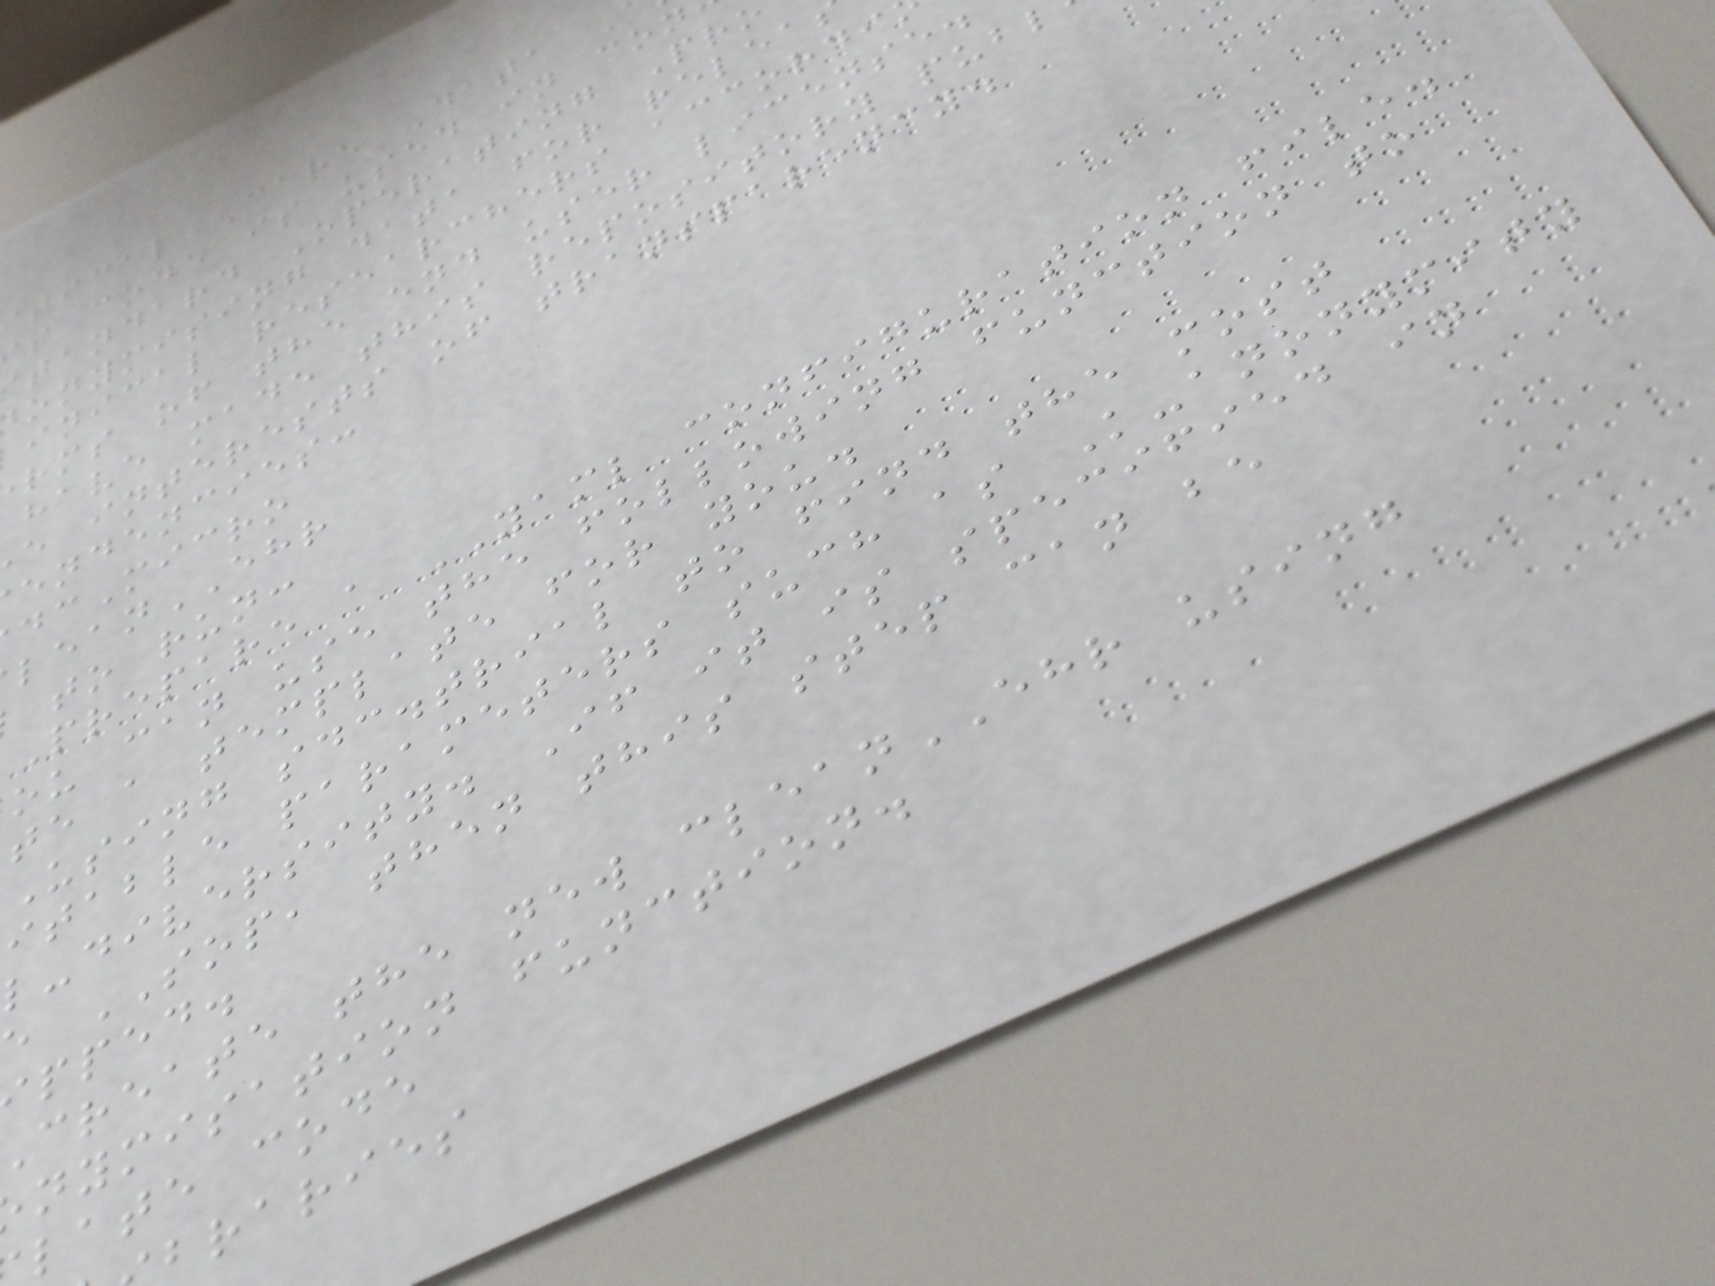tical Care Data
s code is used in con
tandard Operating Pro
onymising data for relea
inical researchers accordi
rms of the end user license.
have made this repository publ
e interests of transparency.
endencies:
dcMicro
leanEHR
to run:
Prepare a YAML configuration file.
ou can use the following function to
te a template for you.
Using sdc.trial to find the most
itable parameters such as K-anonymity
l-diversity. If it is specified in
e SOP, then this step can be
pped.
create the new cleanEHR using
nymisation function.
late code
braries
